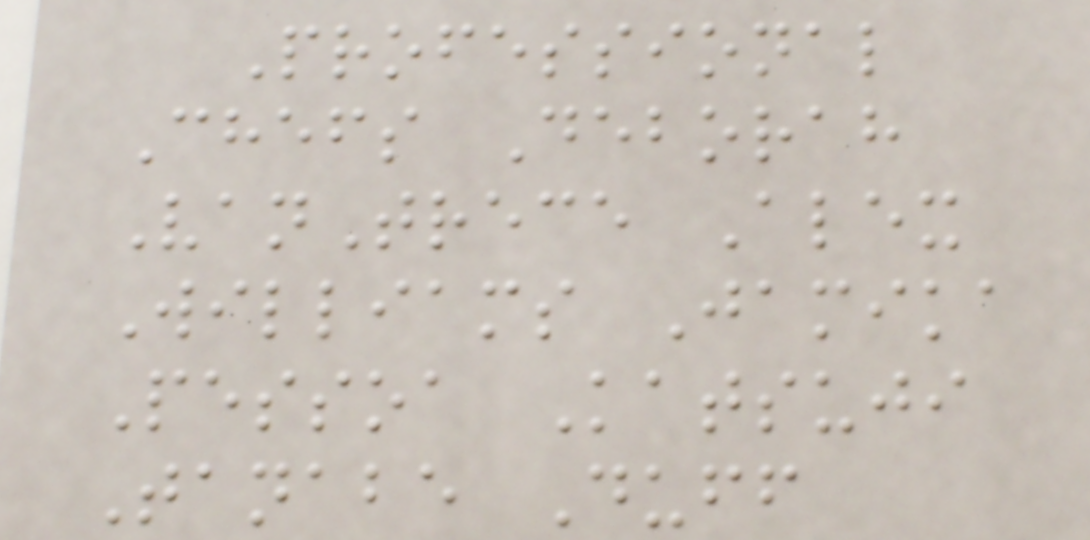Professional
Chefs Deborah
VanTrece Alex
Williams Jamika
Pessoa Katsuji
Tanabe Duff
